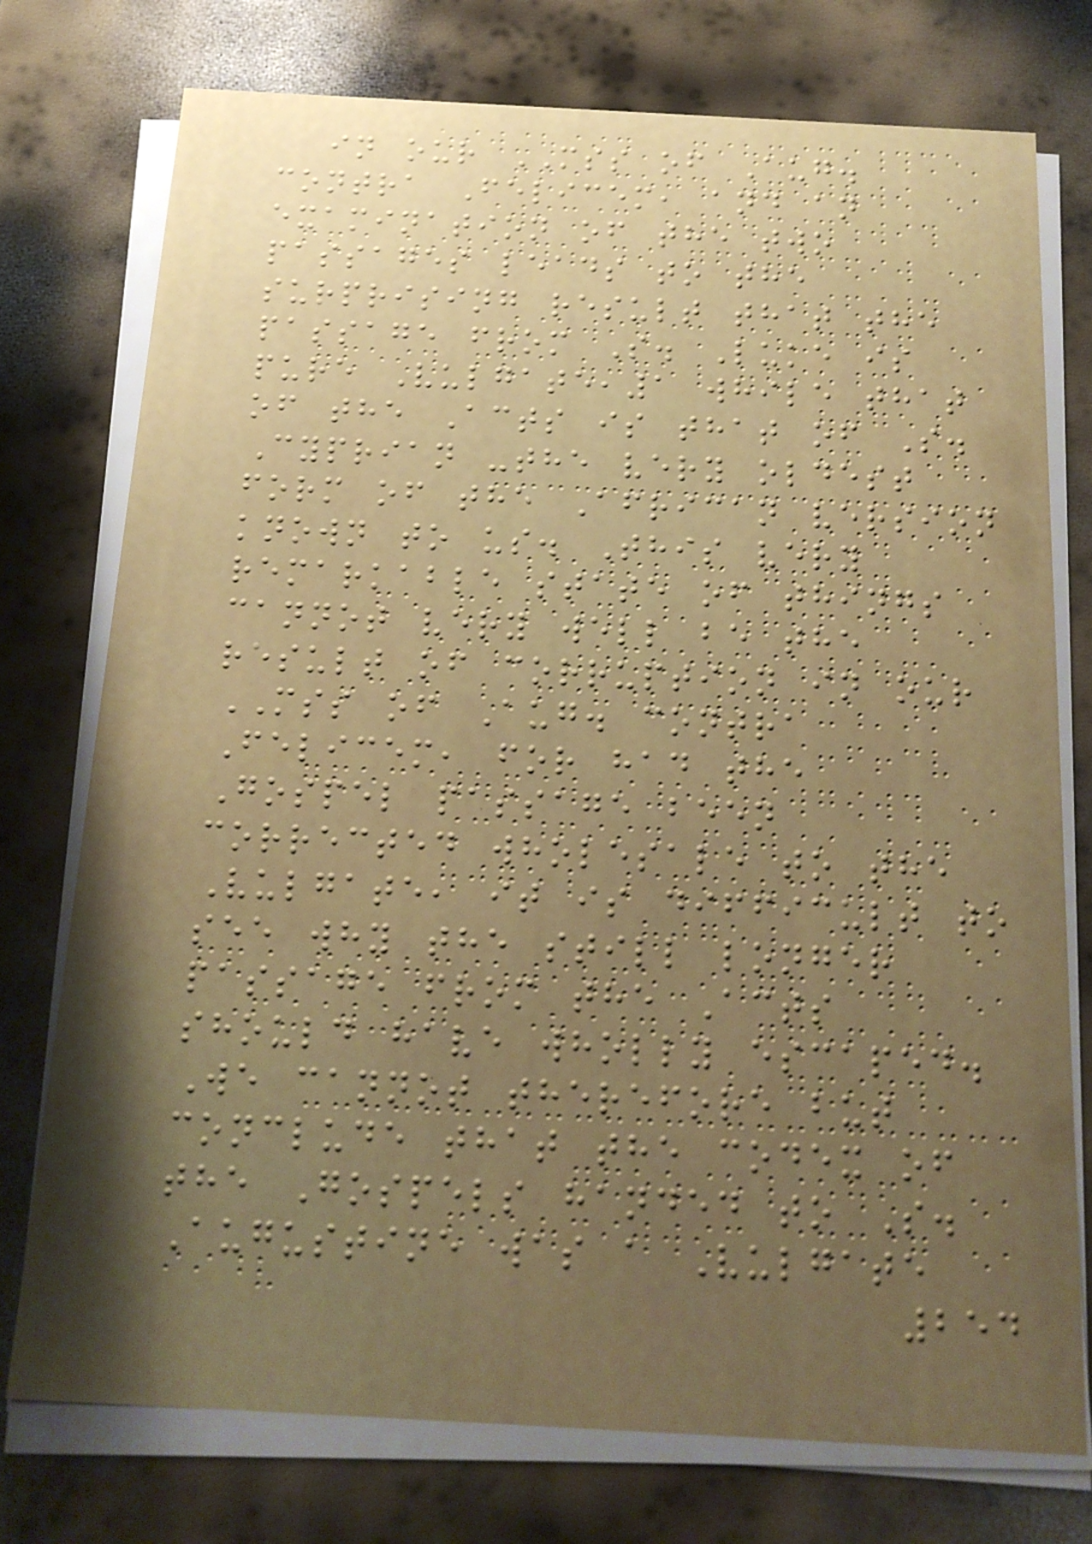in our MSS of Aug.
contra Felicem, and an
examination of the two
passages leads to the
surprising result that the
passage from S. Luke is
pure Vulgate,1 while that
of the Acts is that of S.
Cyprian -the very oldest
form of the African version
known to us. This very
remarkable state of things
cannot very well be the
result of corruption in our
MSS of Aug. contra
Felicem, for had the
Gospel passage been
corrected wholesale to the
Vulgate, it is difficult to
see why the still longer
passage from the Acts
should have wholly escaped.
We cannot therefore but
conclude that the codex of
the Gospels handed to S.
Augustine was a Vulgate
254
